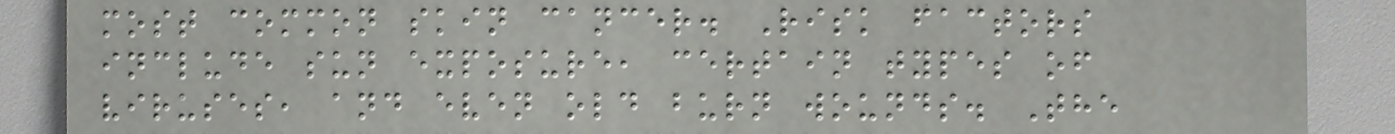most common skin cancer. Risk factors
include sun exposure, certain types of
viruses, and even old burn wounds. The
